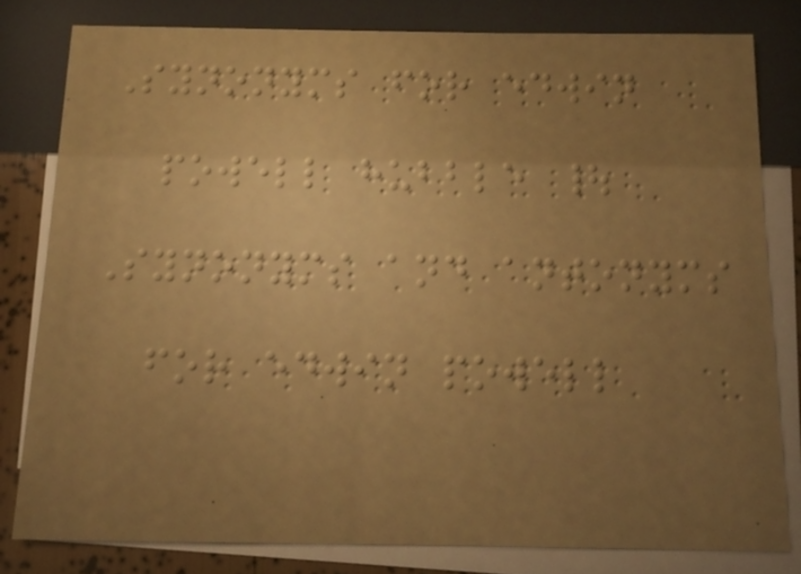Synonyms for edwin
powell hubble |
Synonyms and antonyms
for edwin powell
